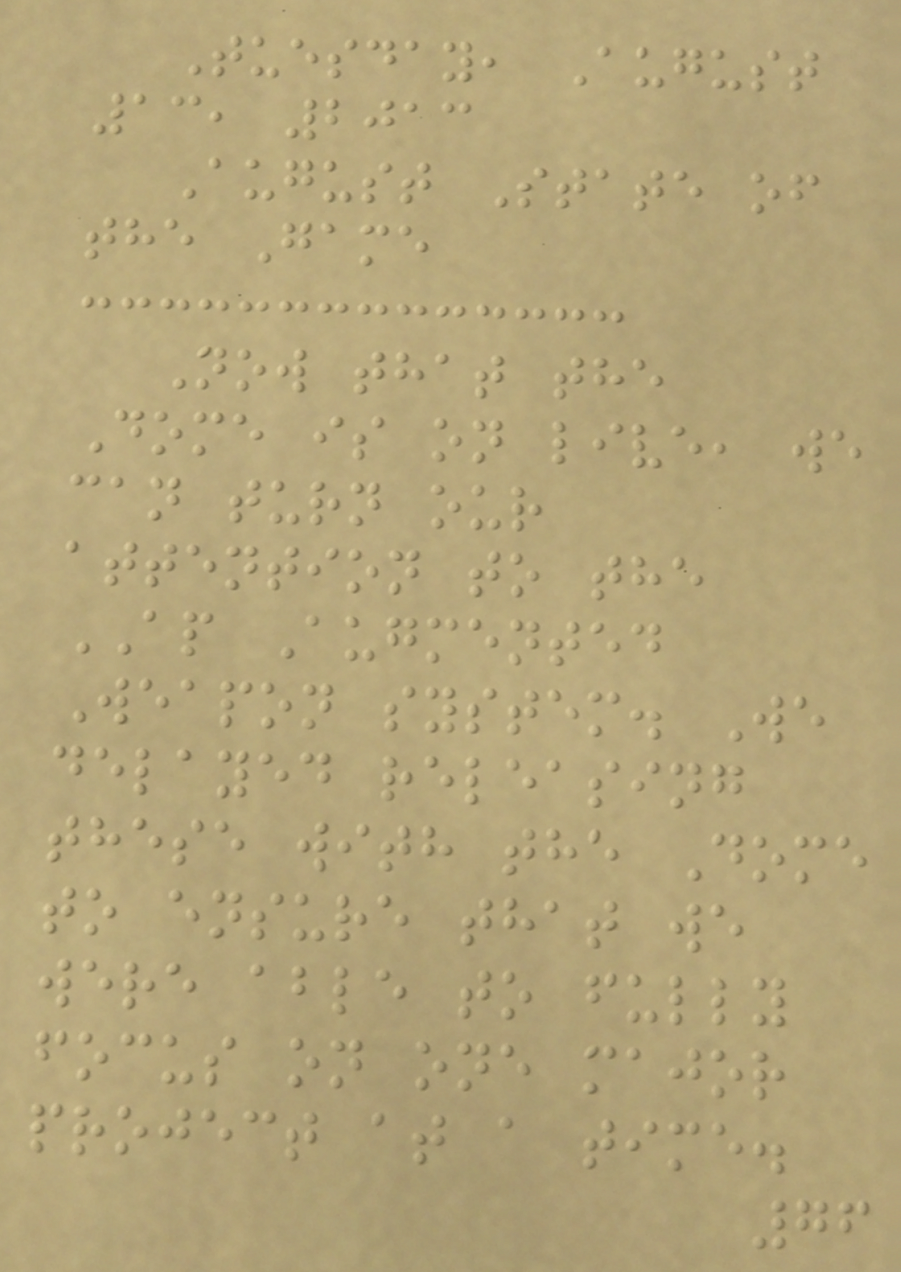Tuesday, August
13, 2013
August State of
the Game
Now that the
Dome is on live, we
can turn our
attention to the
AP Augmented
Weapon system. We
delayed releasing
these with the Dome
to ensure that we
were able to fully
focus on one major
project at a time.
76
